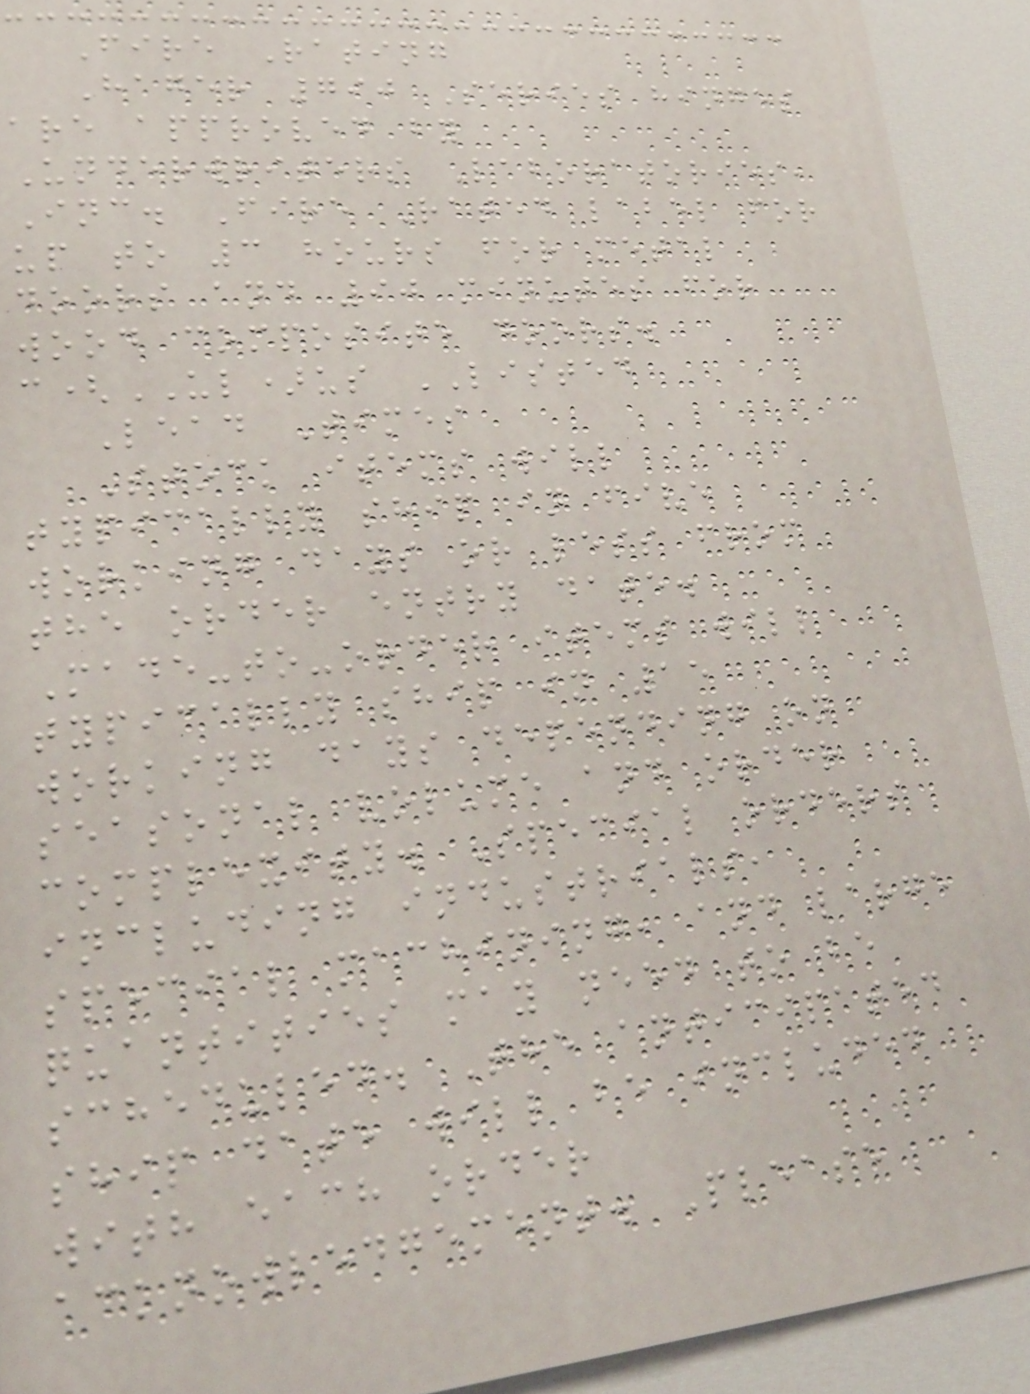Fire Rating
Hager 790 Series hinges
are approved by
Underwriters Laboratories,
Inc. Fire Rated label for
up to 3 hours for metal
doors and 90 minutes for
wood composite doors.
c(UL)us LISTED
Lead Times
Stock items will
typically ship in five
working days or less from
the order entry date.
Made-to-order items will
typically ship in 15
working days depending on
seasonal volume and order
complexity. Special orders
including industrials,
special machining, and large
quantities may need to be
scheduled. The anticipated
ship date will be included
with each order
acknowledgement. Please
